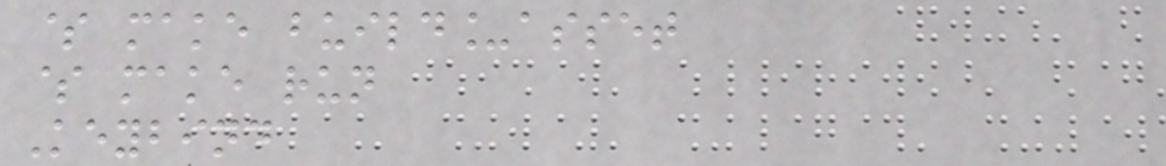$ make build_asset
$ make run
Keybind
